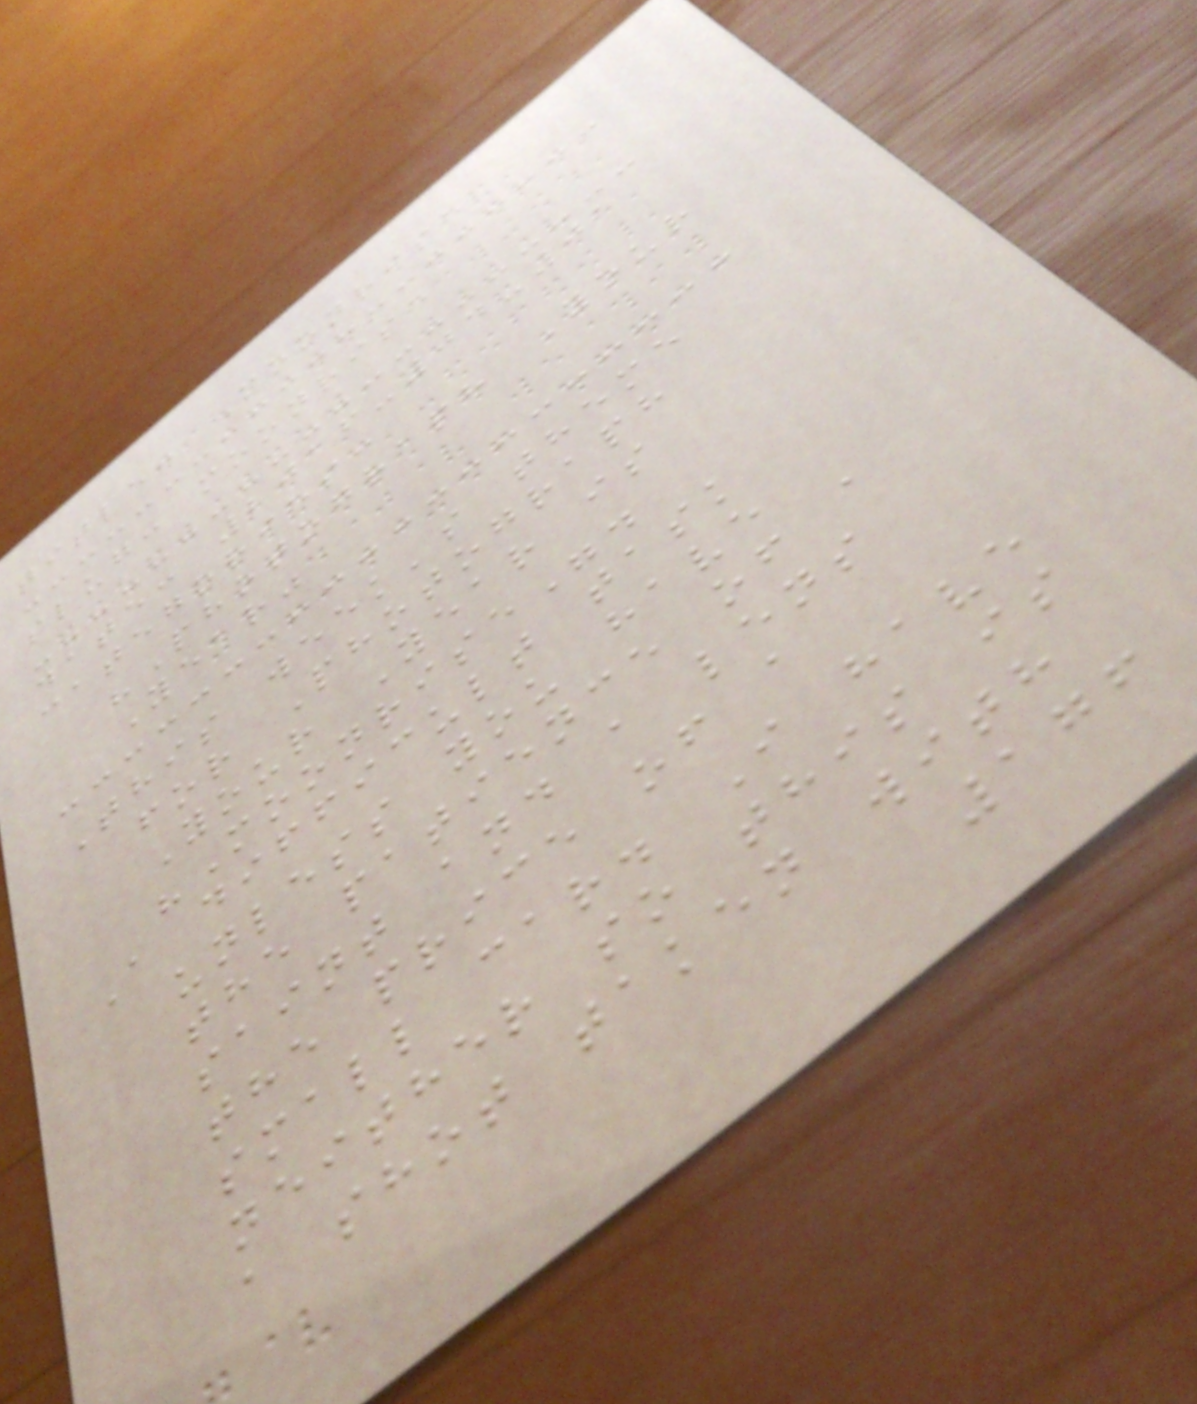title: Moonrise
slug: moonrise
date: 2016-04-01
categories:
"Photograph Your
Year"
This week's theme
for Photograph
Your Year is
"Moonrise".
A difficult task
unless you have
the patience of a
saint and a lens
the price of a
small car. I have
neither so this is
a shot taken with
176
